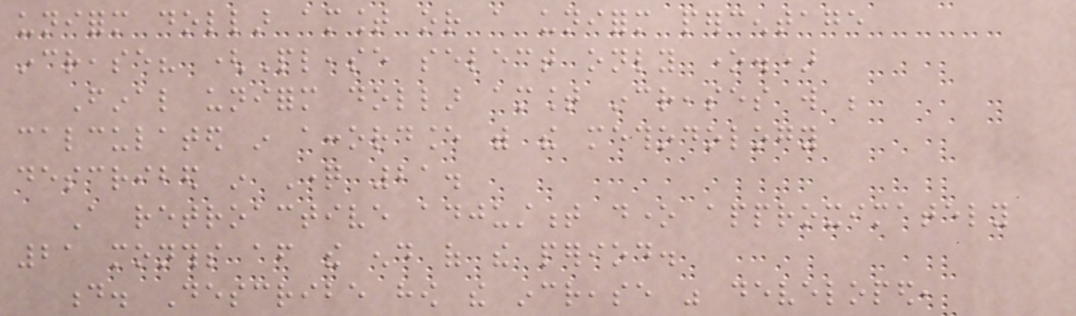uniform dollar amount or a uniform percentage
increase? (Please select only one.)
Final uniform dollar amount increases will be
calculated in accordance with the methodology
described in Question 21.
A retroactive adjustment done approximately
21 months after the end of the period.
d. Describe how the increase was developed,
